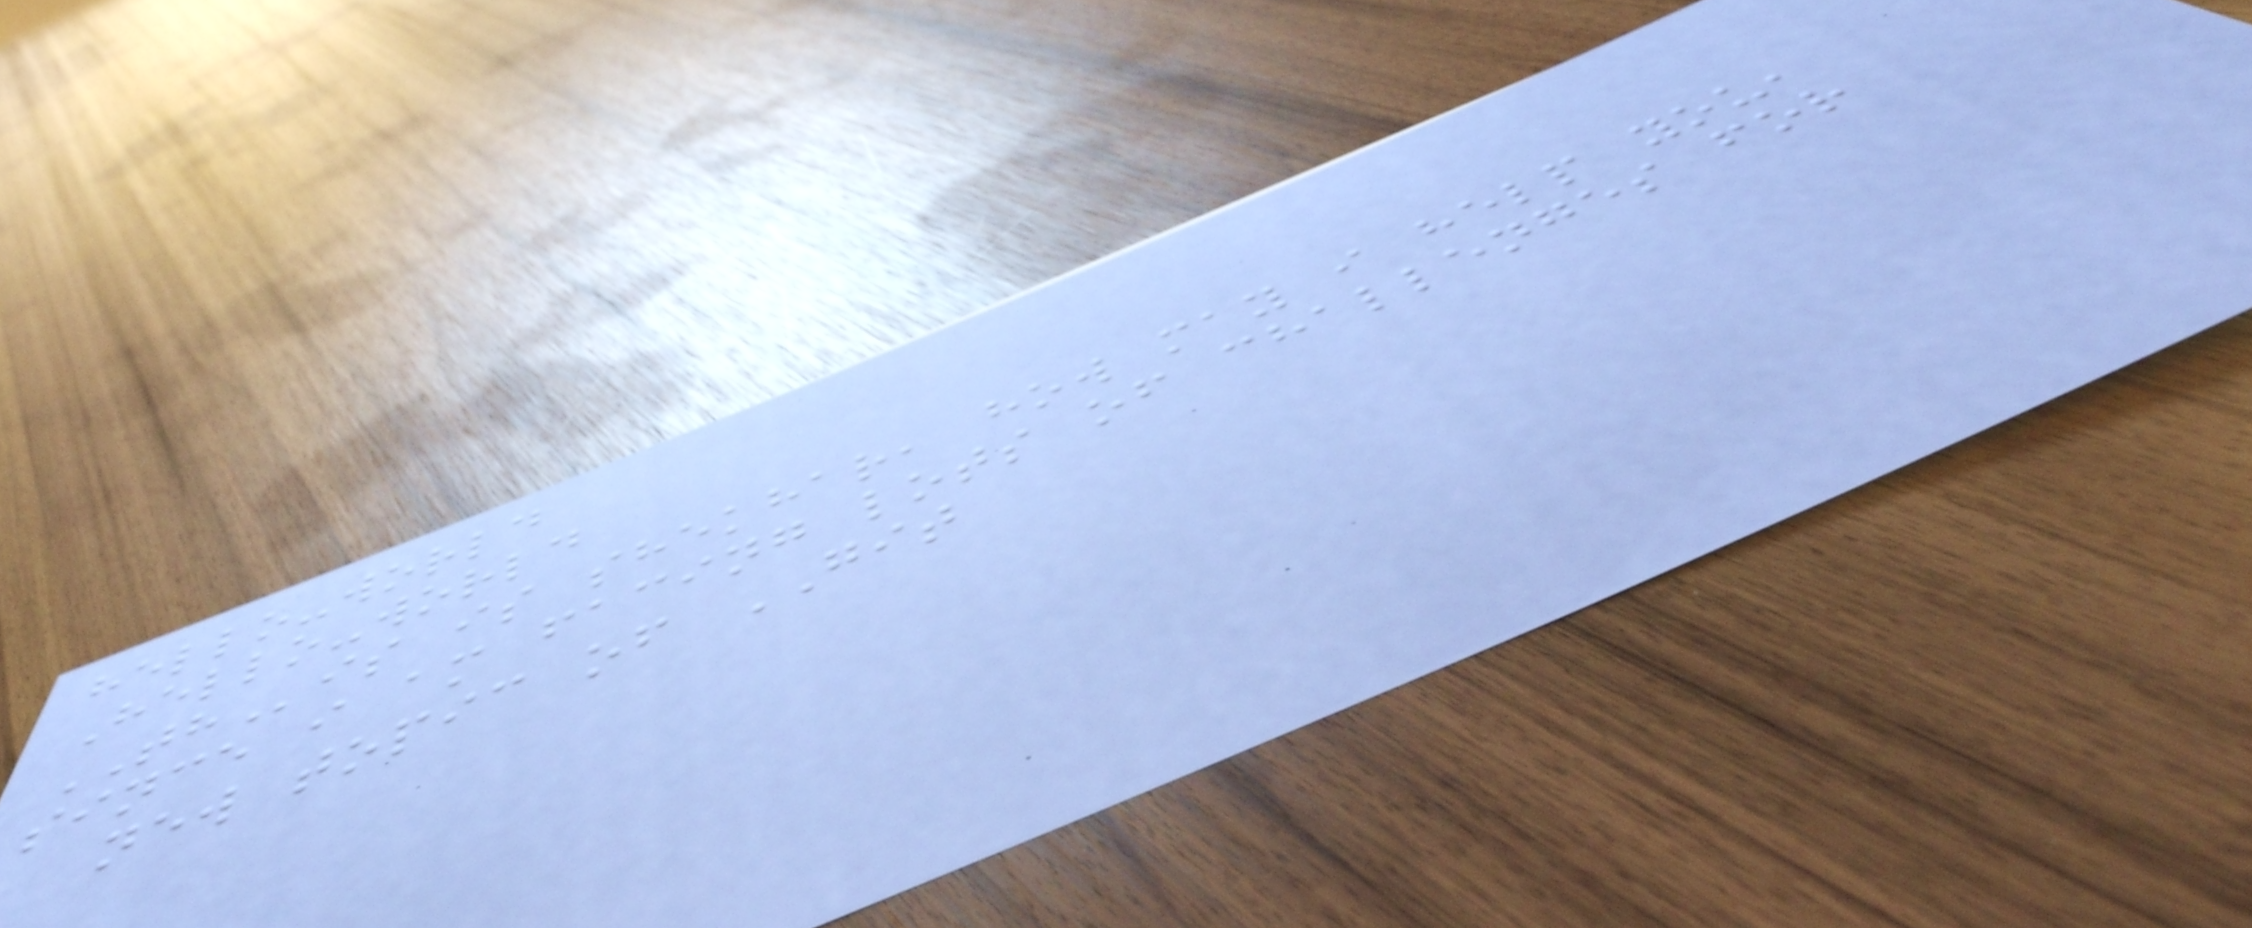hello-world
Hello-world
THis is shekhar, how may i help you,
since i am facing lots of challenges for
new topic of GIT
